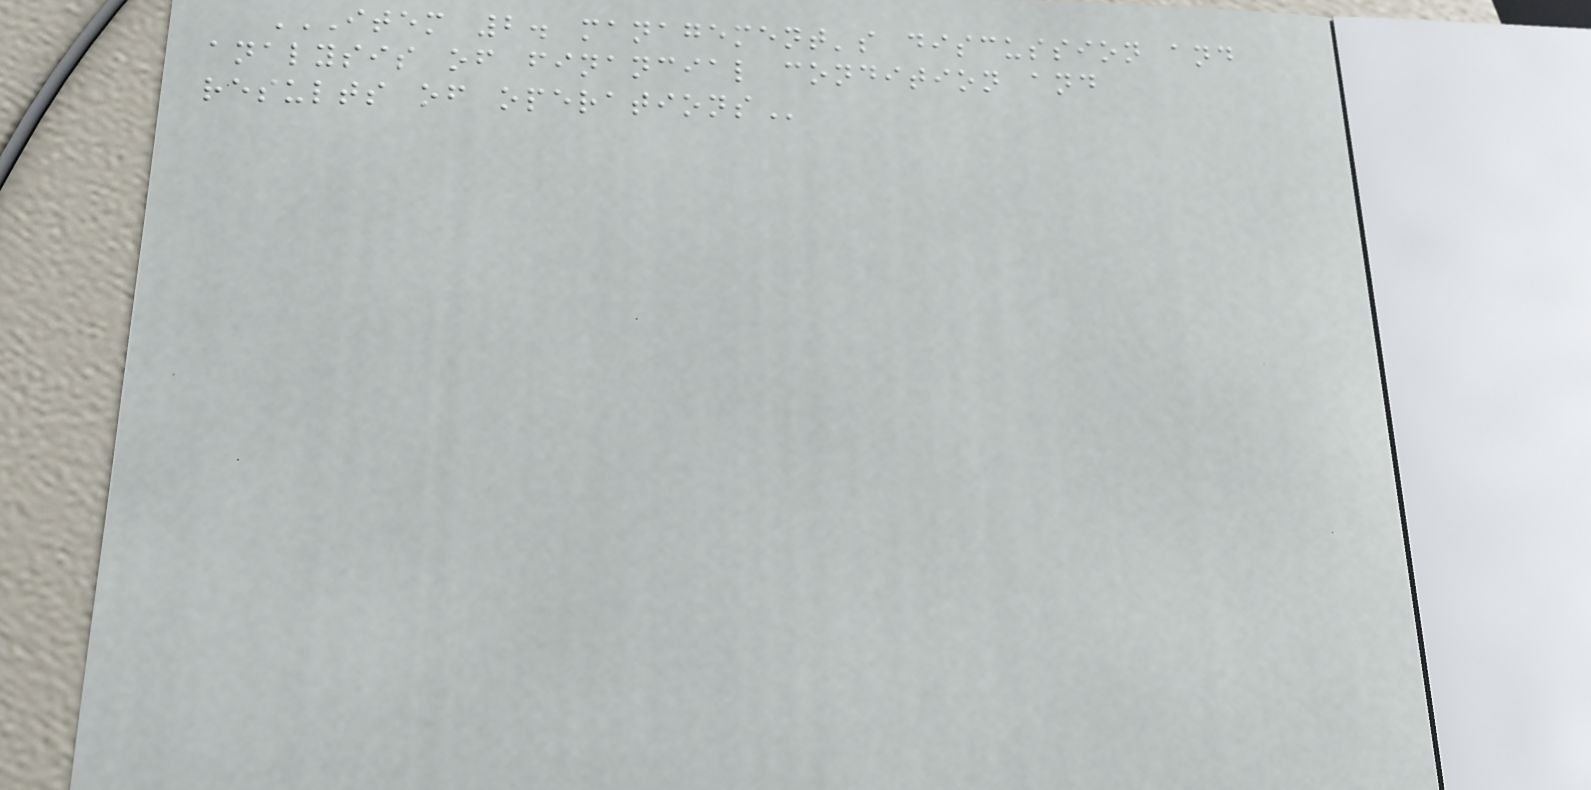ITEM 2. MANAGEMENT'S DISCUSSION AND
ANALYSIS OF FINANCIAL CONDITION AND
RESULTS OF OPERATIONS
